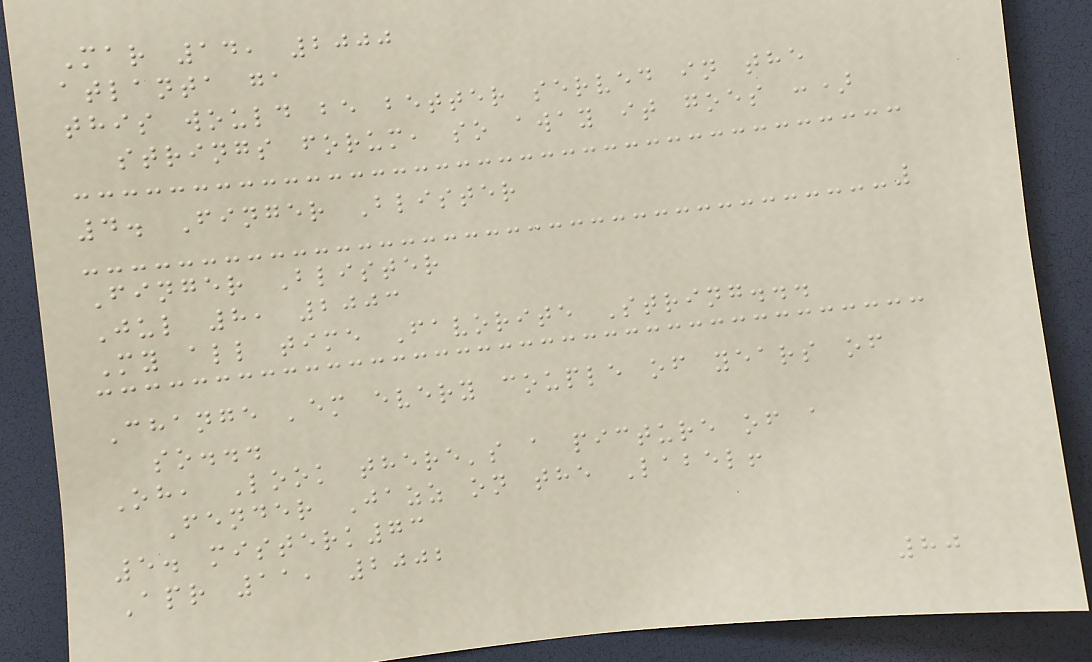Mar 14, 2000
atlanta ga
this would be better served in the
strings forum, so away it goes :)
4. Finger Blister
Finger Blister
Jul 8, 2003
My all time Favorite String...
Change 'em every couple of years of
so...
Oh, Look there's a picture of a
Fender Jazz on the Label!
5. misterk73
Apr 11, 2002
80
